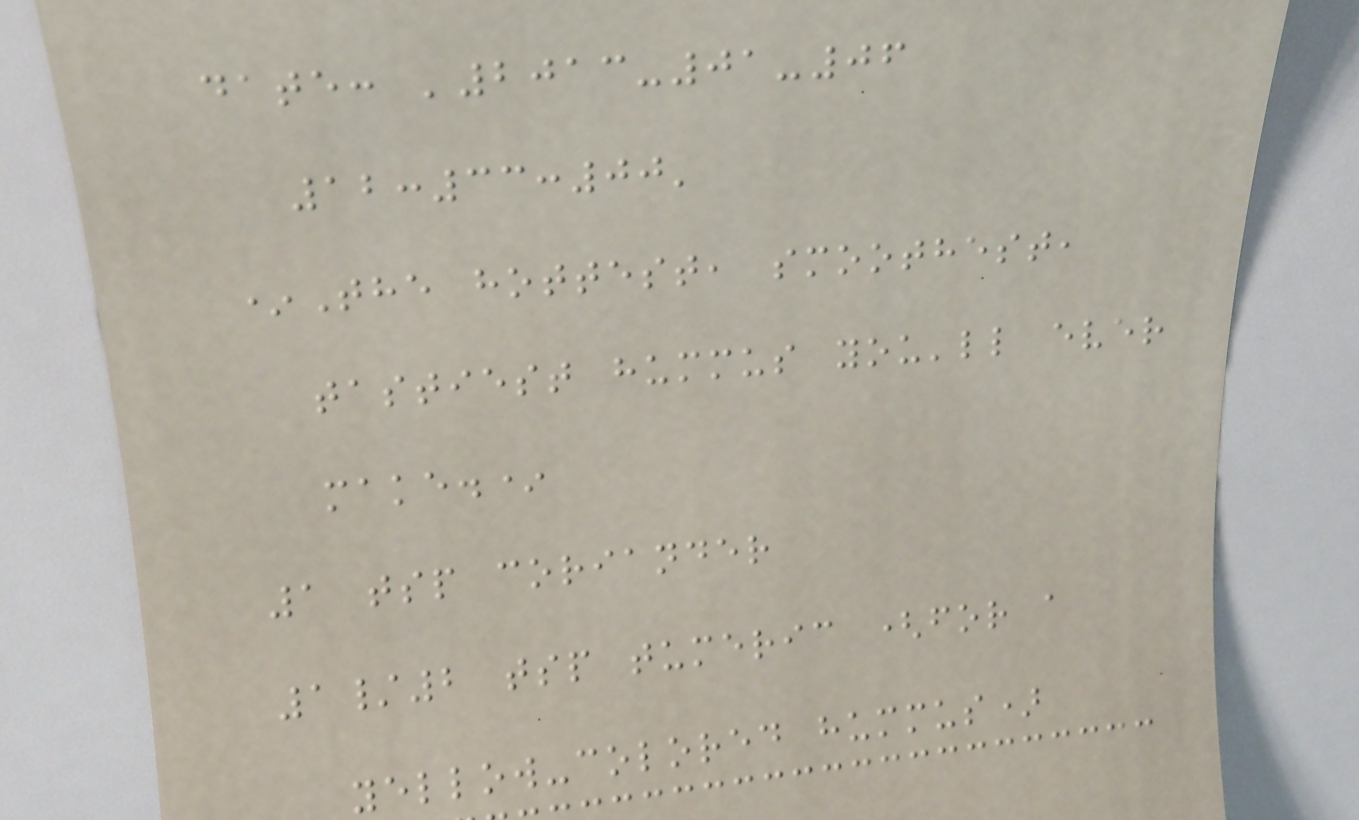date: '2013-01-06
12:33:00'
*The hottest, smoothest,
tastiest hummus you'll ever
make.*
1 tsp coriander
1/2 tsp tumeric (for a
yellow-colored hummus)
